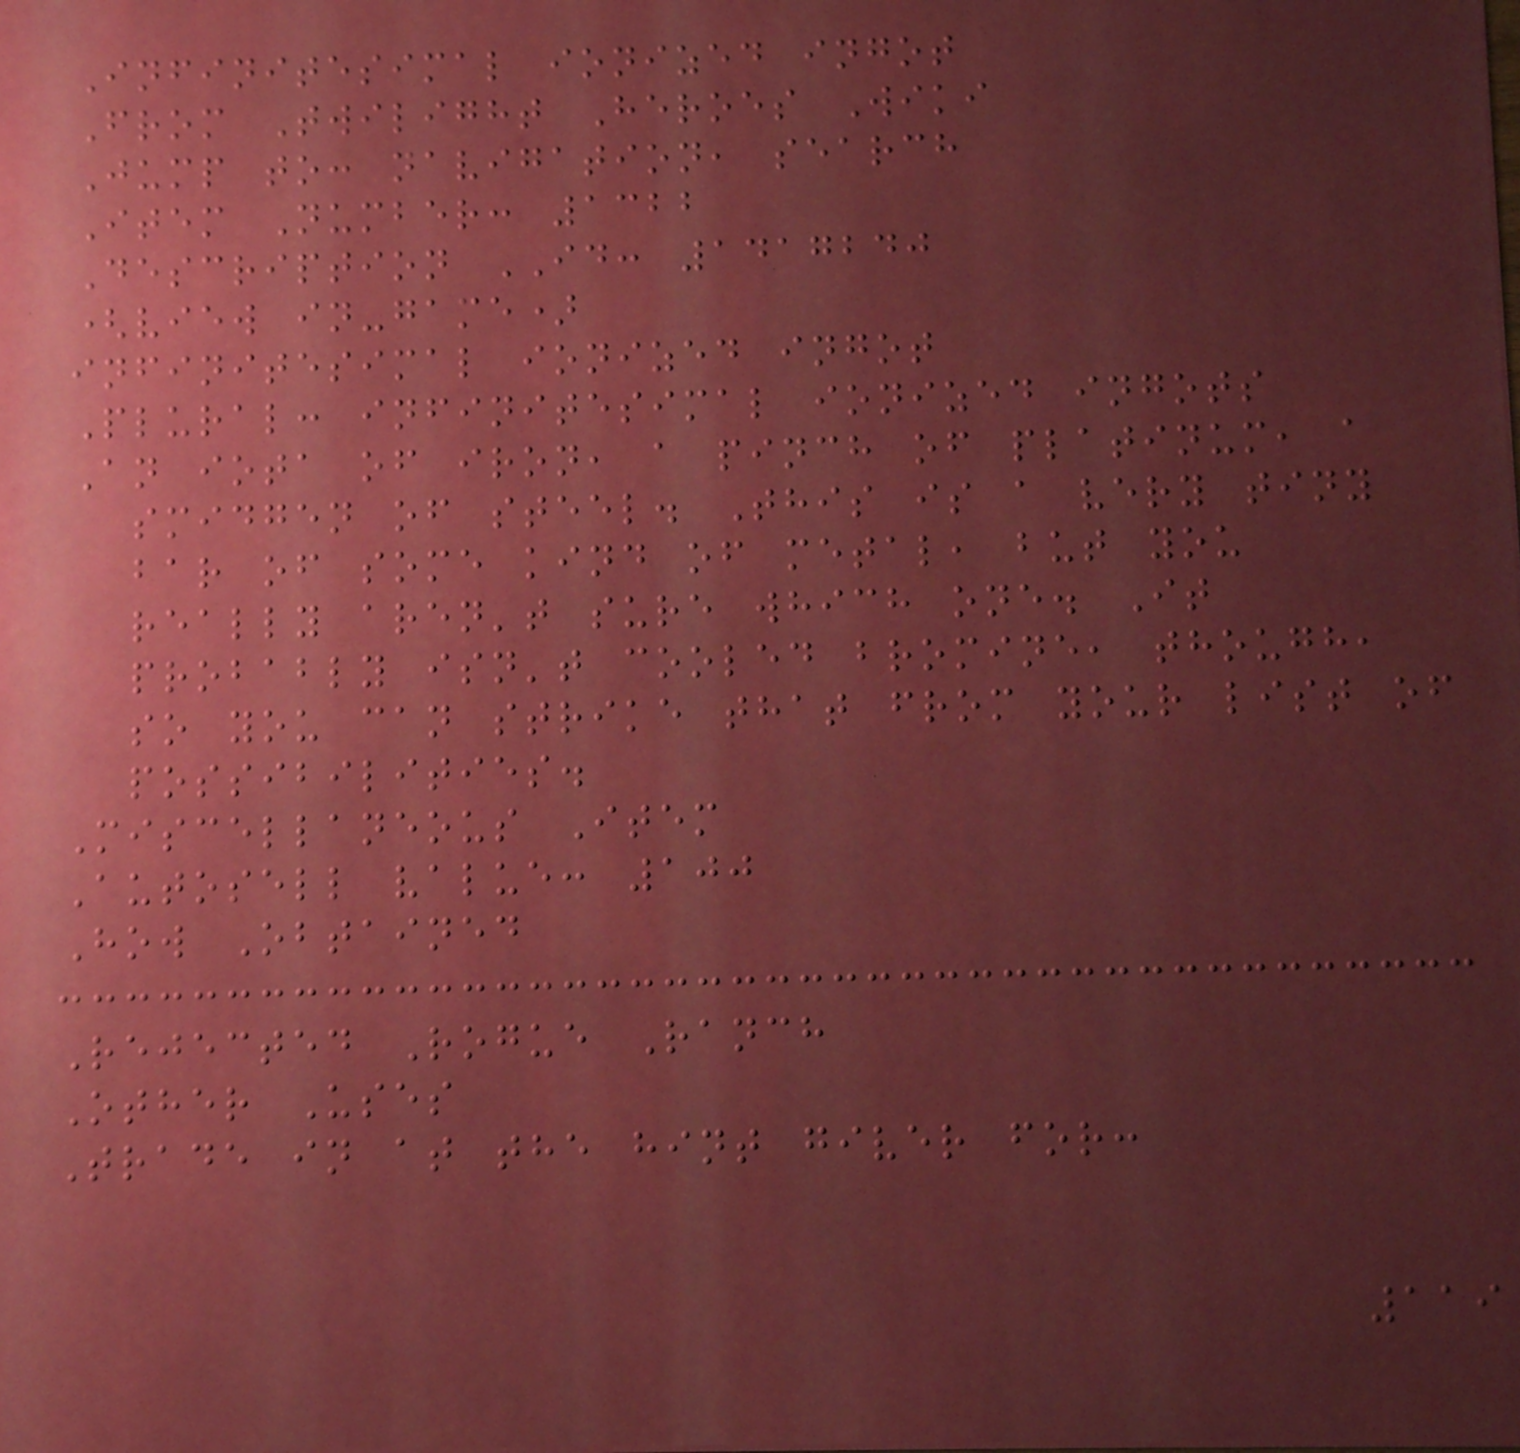Infinitesimal ionized ingot
From Twilight Heroes Wiki
Jump to: navigation, search
Item Number: 1322
Description ID: 1417240
(view in-game)
infinitesimal ionized ingot
Plural: infinitesimal ionized ingots
An iota of iron, a pinch of platinum, a
smidgen of steel. This is a very tiny
bar of some kind of metal, but you
really aren't sure which one. It
probably isn't cooled bromine, though,
so you can strike that from your list of
possibilities.
Miscellaneous Item
Autosell value: 100
How Obtained
Rejected Rogue Ranch
Other Uses
Trade in at the hint giver for:
119
